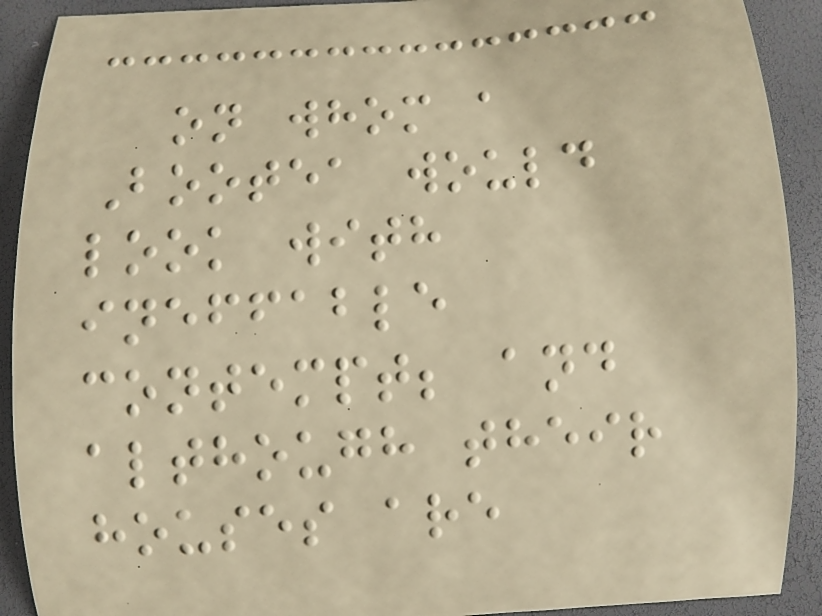on whom a
Bootea would
look with
ineffable
contempt; and
although their
houses are
